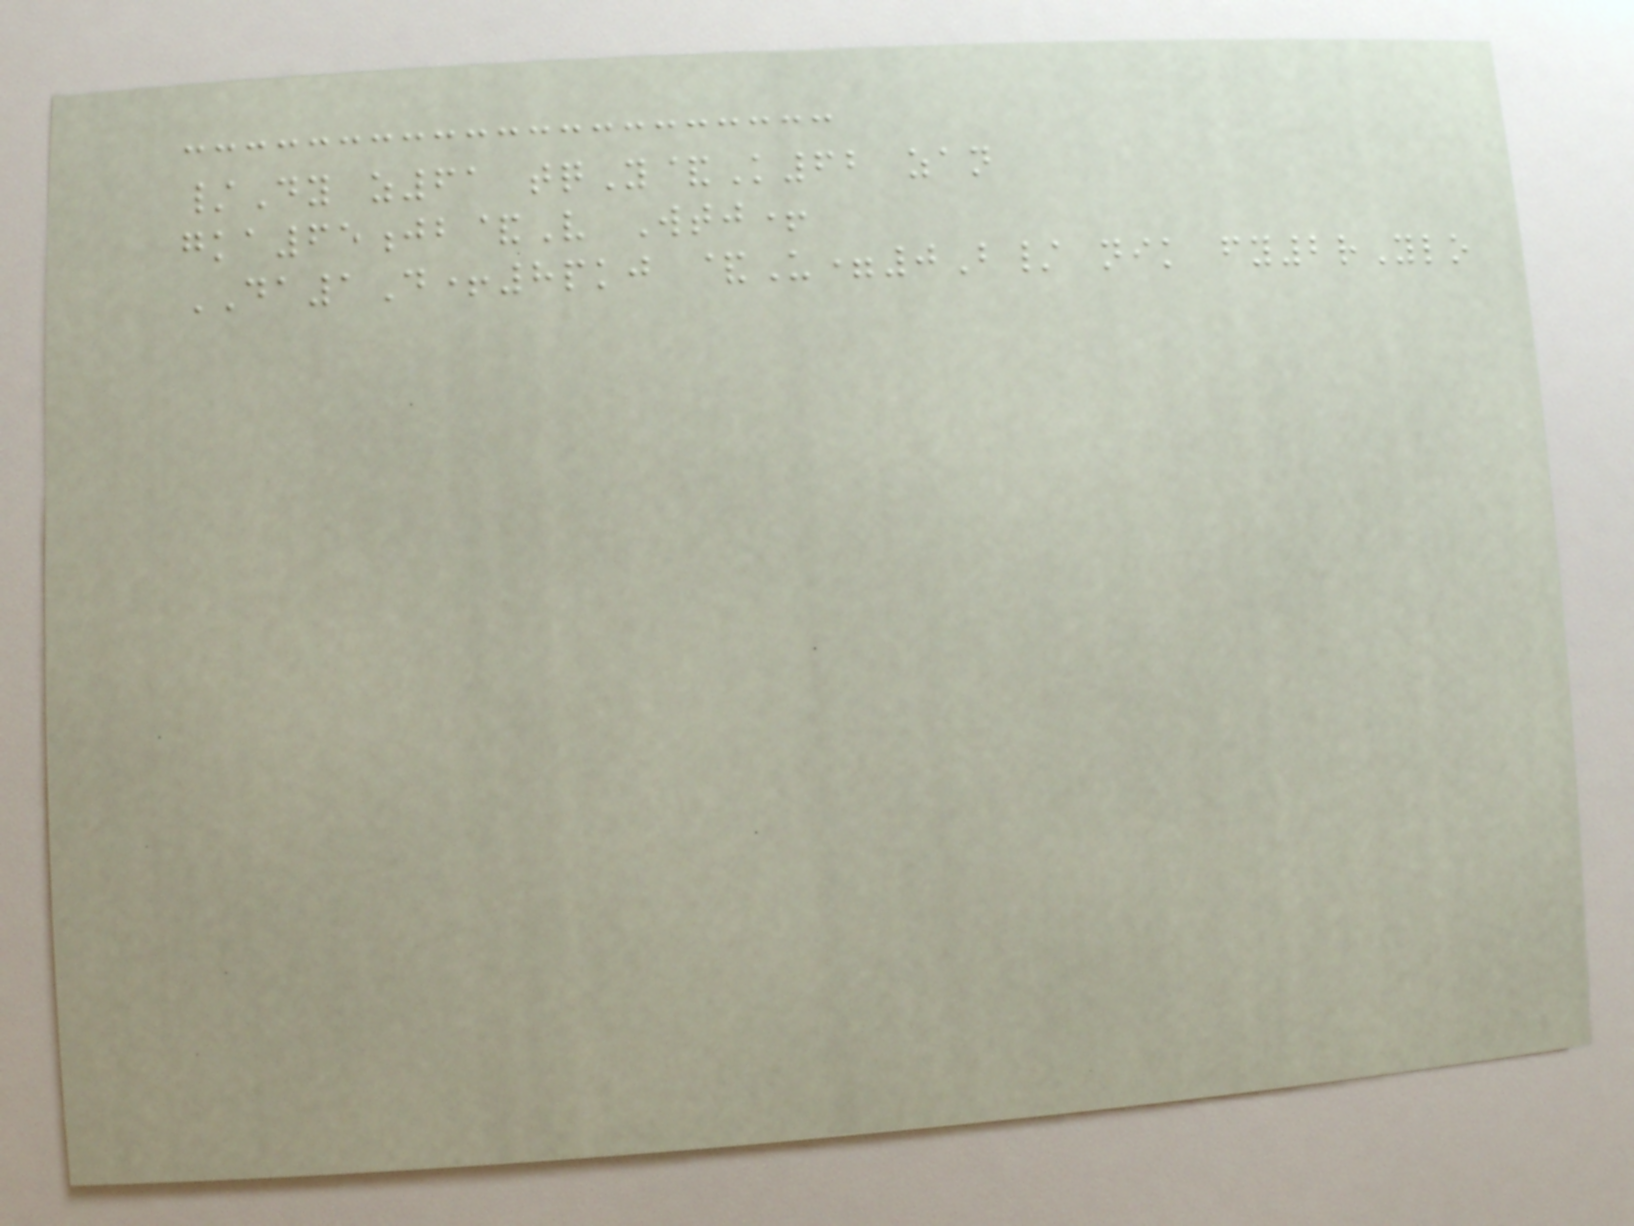/Dy z61 tqY&K62 zan
gka65jb&V Wtj+
DA1D+8pkj &U=0B/ nik fy2rYlo
